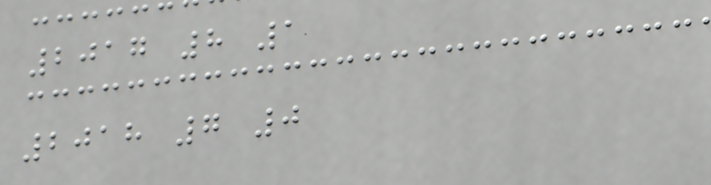2017 8 1
2018 7 0
